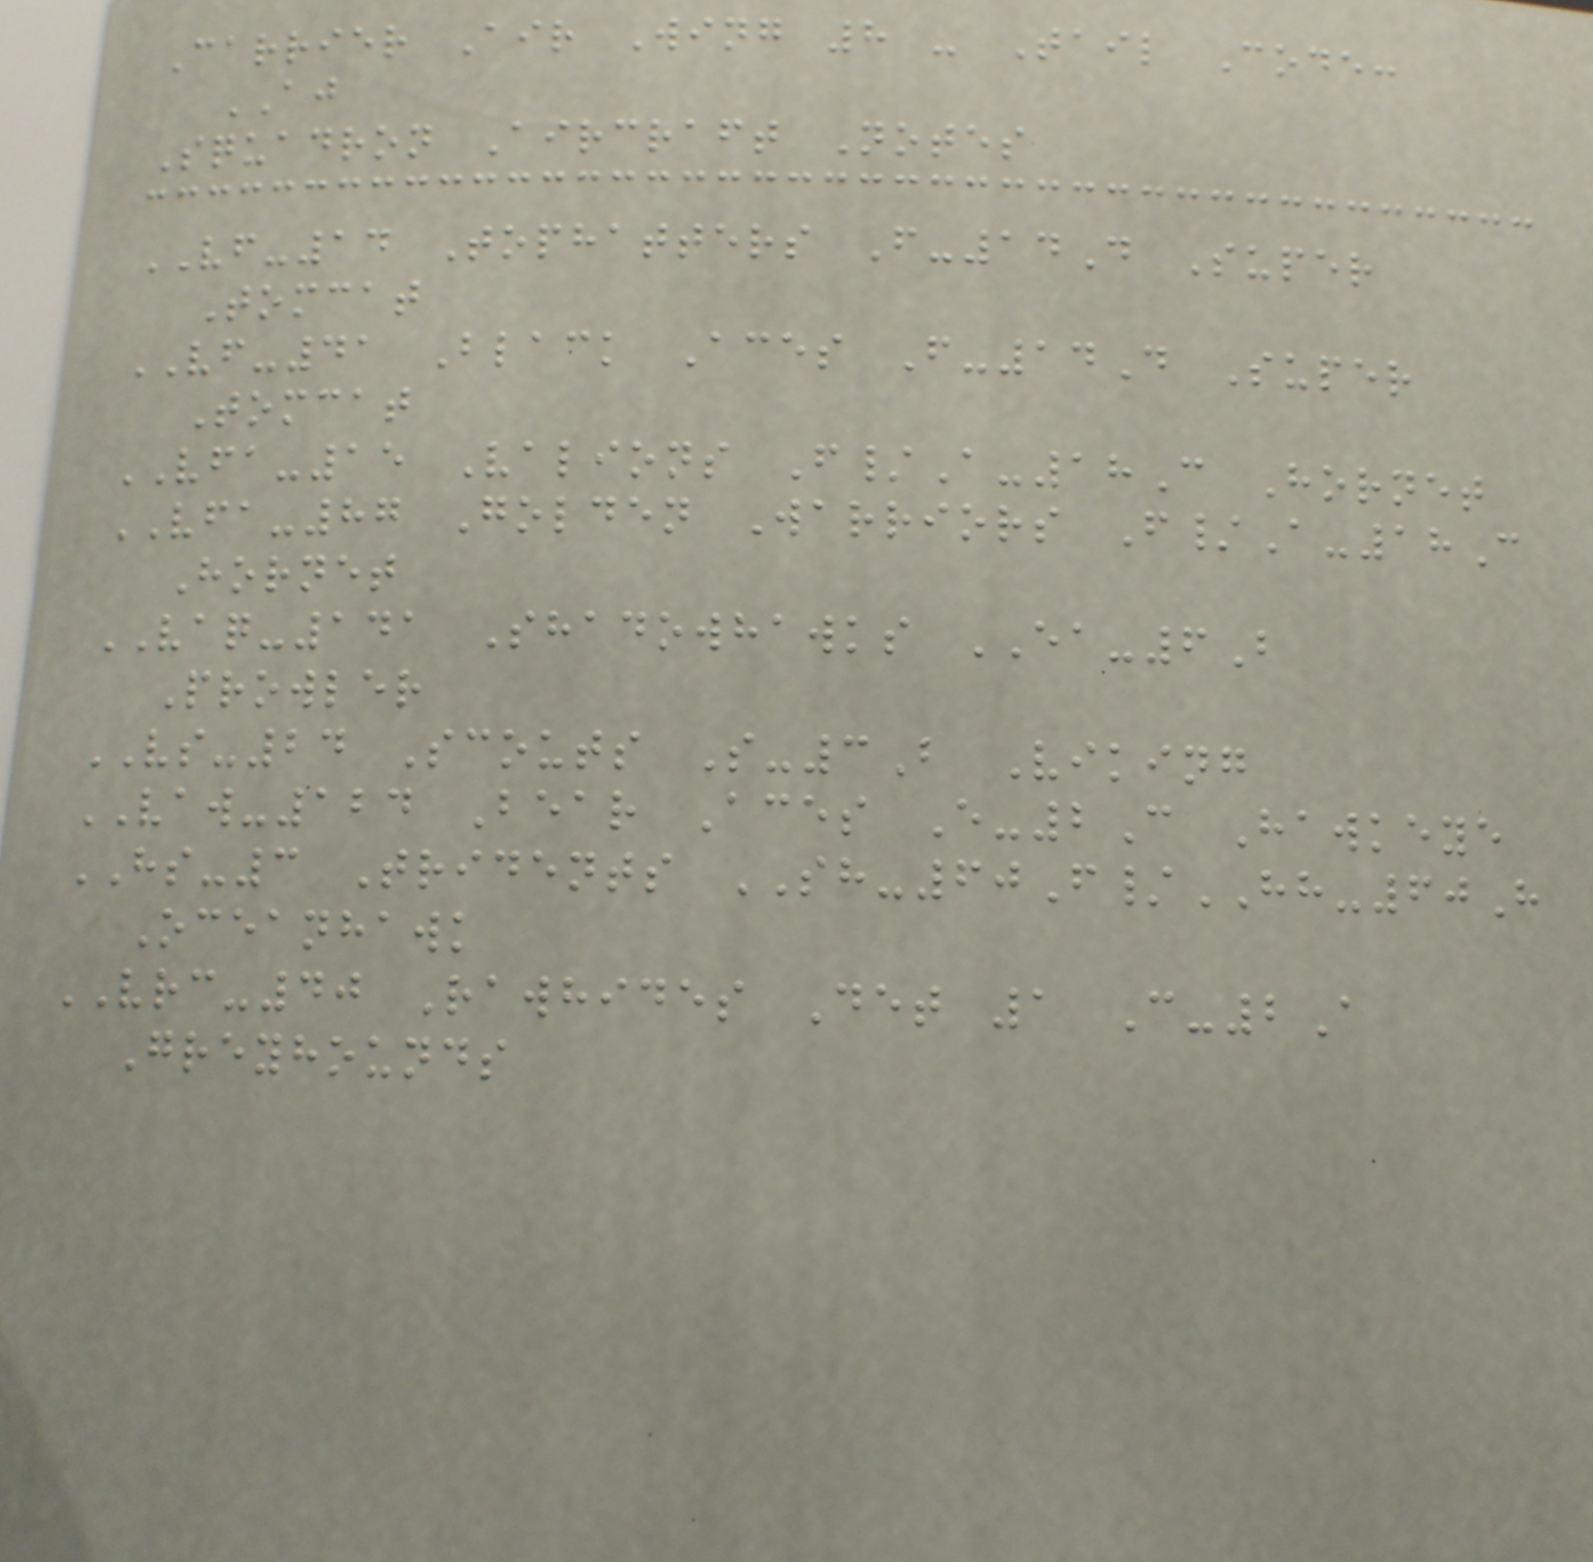Carrier Air Wing 8 - Tail Code:
AJ
Squadron Aircraft Notes
VF-14 Tophatters F-14D Super
Tomcat
VF-41 Black Aces F-14D Super
Tomcat
VFA-15 Valions F/A-18C Hornet
VFA-87 Golden Warriors F/A-18C
Hornet
VAQ-141 Shadowhawks EA-6B
Prowler
VS-24 Scouts S-3B Viking
VAW-124 Bear Aces E-2C Hawkeye
HS-3 Tridents SH-60F/HH-60H
Oceanhawk
VRC-40 Rawhides Det 1 C-2A
Greyhounds
